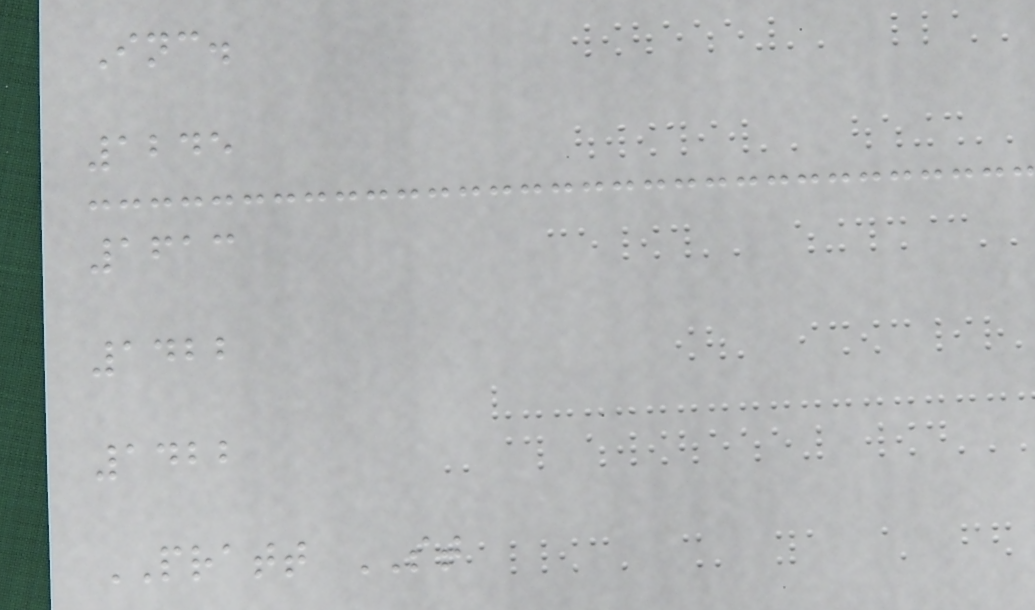Inc.
1245
1613
1422
1422
PRATT ST
